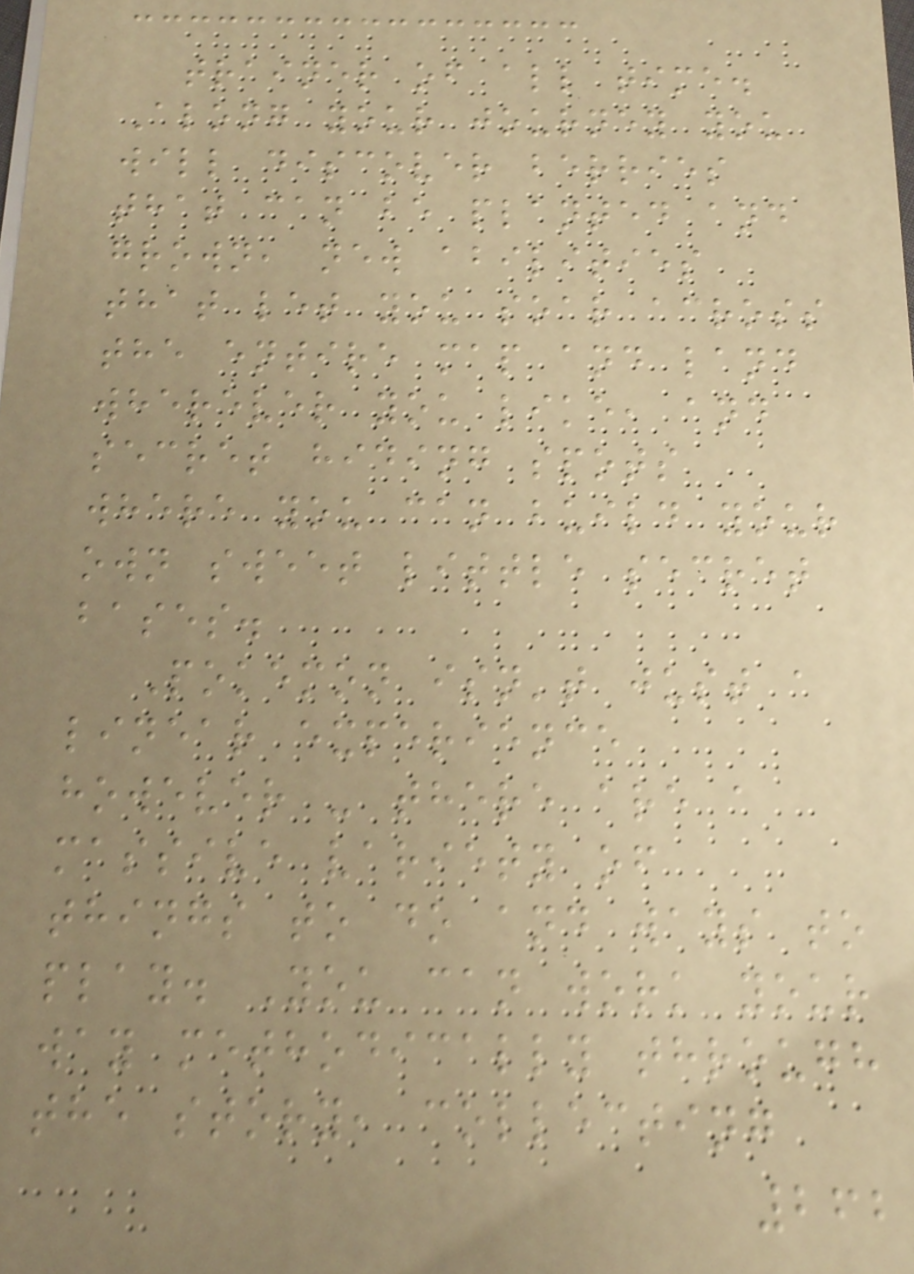trainer of all time.
Along your journey you
will discover berries
that can be planted and
grown, new abilities
that let you soar across
the entire map and land
wherever you like, and
secret hiding spots
where you can build your
own sweet little secret
bases.
Pokemon isn't just a
linear experience
however - there are a
massive variety of
things to do and ways to
play. You can work your
way methodically through
the story, collecting
262
